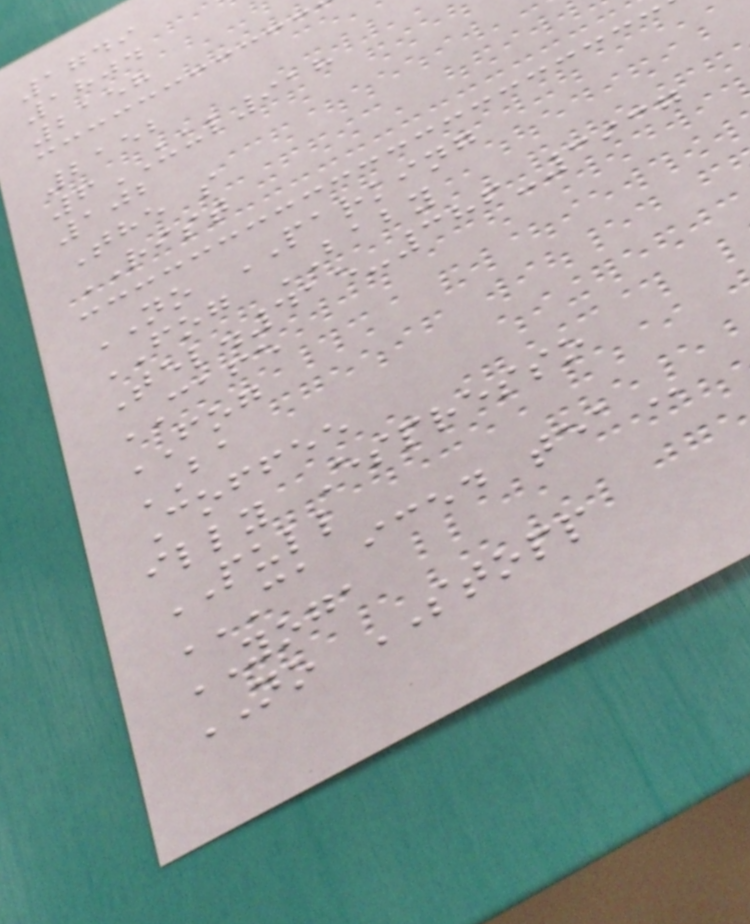1749
1804
2158
2152
6UUL918
102
The s
RIST
NO PARKING
FOG BABY
Tel.415-386-3937
CAFE
FOG
BA
Coffee
illy Espresso
PULL
CA ICED TEA
YOGA
NO STOPP
